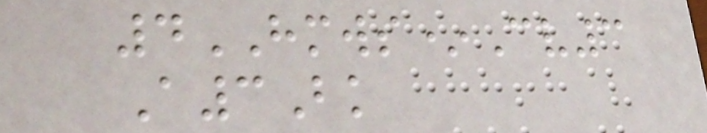4HMWS*Cv3
A3Bk
